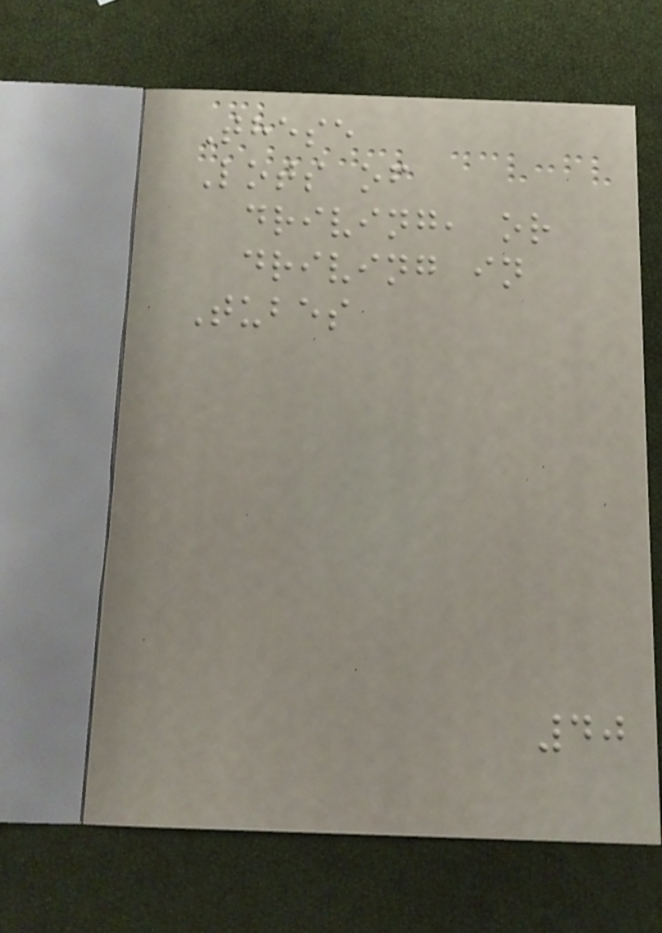These
Lots of
driving, or
driving in
Tubes
40
